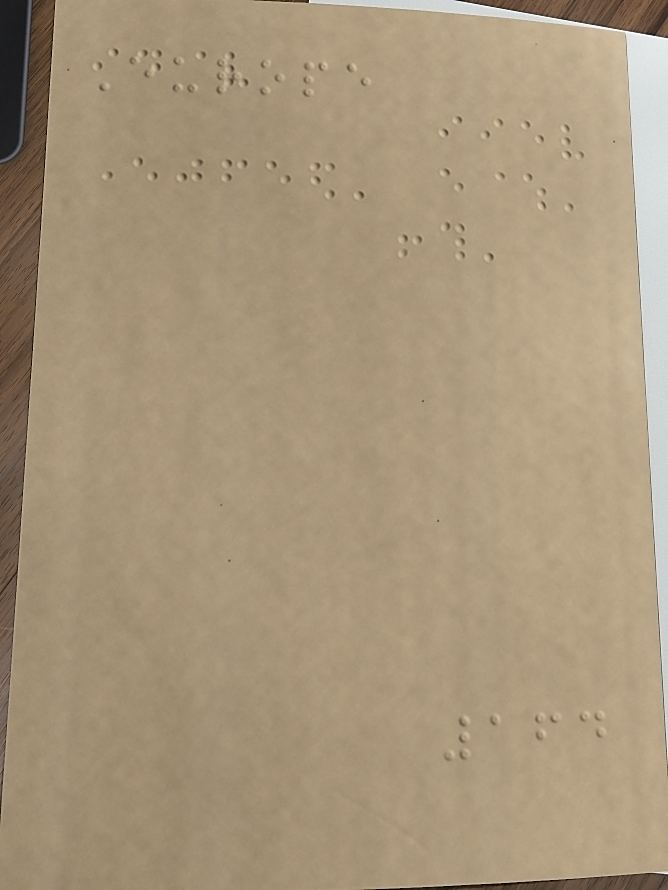Europe
164
